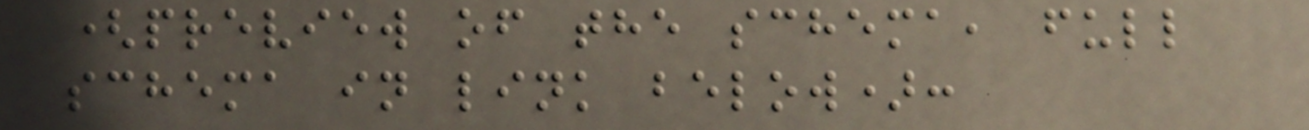(preview of the schema, full
schema in link below):
